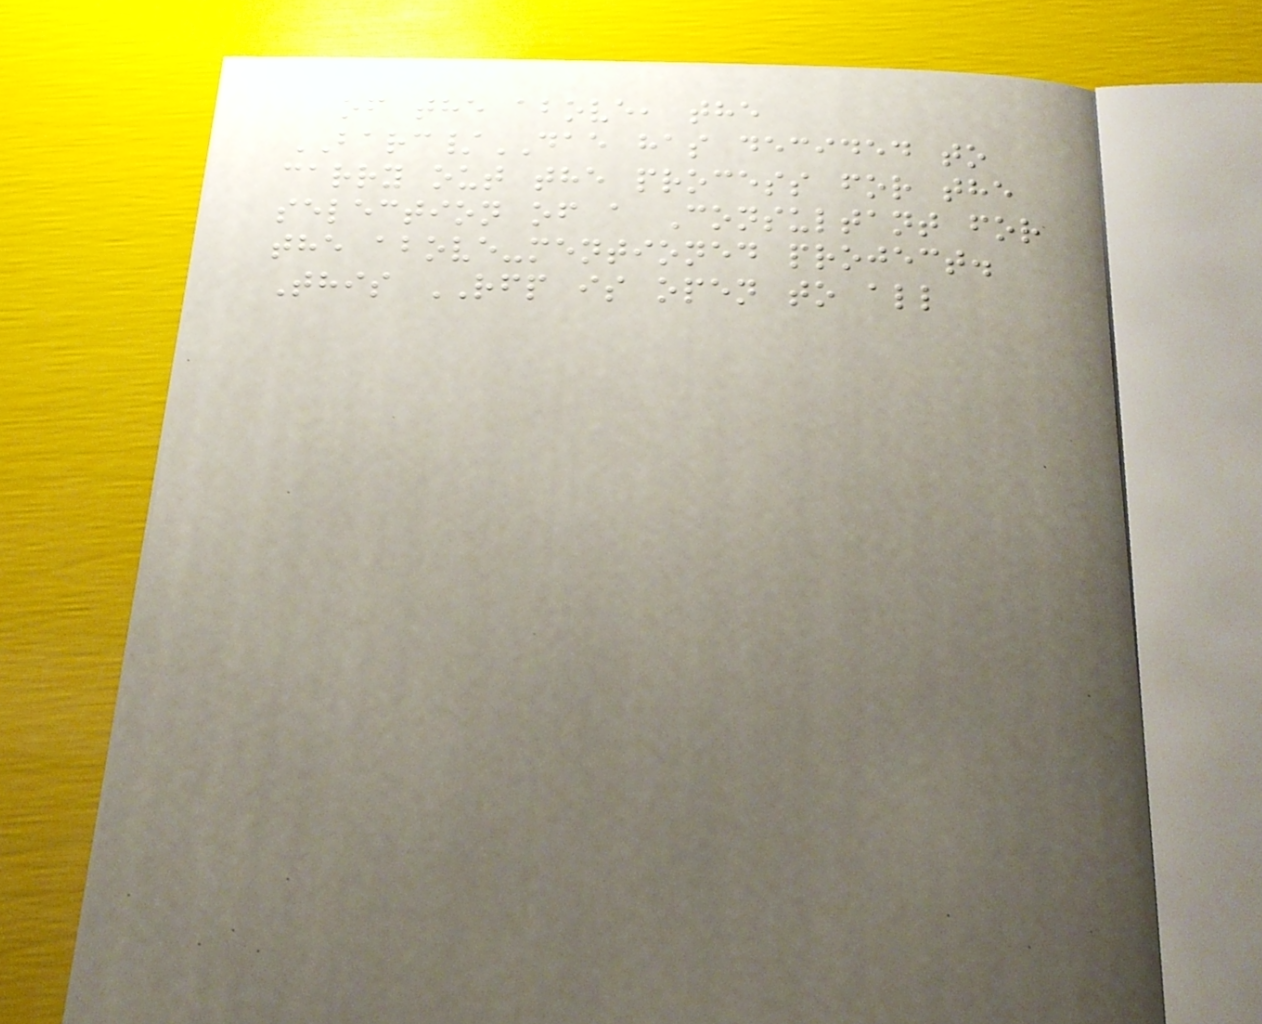of the above, the
BARC/DAE has decided to
carry out the process for the
selection of a Consultant for
the above-mentioned project.
This RFP is open to all
